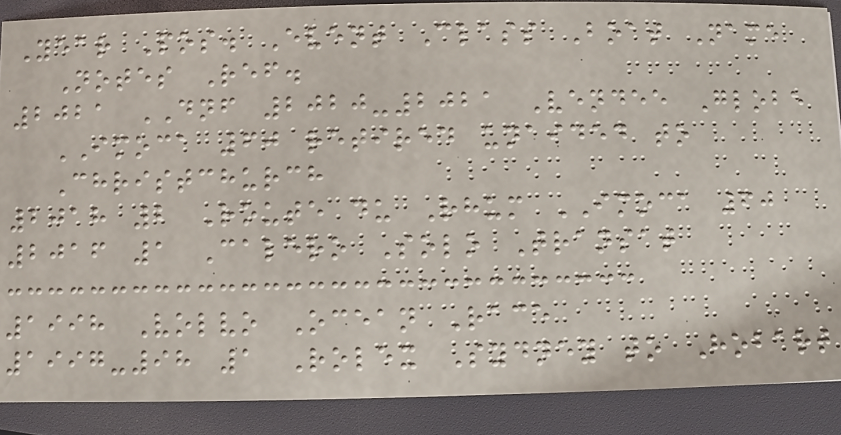Year Pos. Event Class Boat Name
Notes Ref.
2021 DNF 2020-2021 Vendee Globe
IMOCA 60 retired unaided to
Christchurch
2018 2 Route du Rhum IMOCA 60
2016 1 Calero Solo Transat
1998 Volvo Ocean Race
1997-98 1 Rolex Sydney to Hobart
